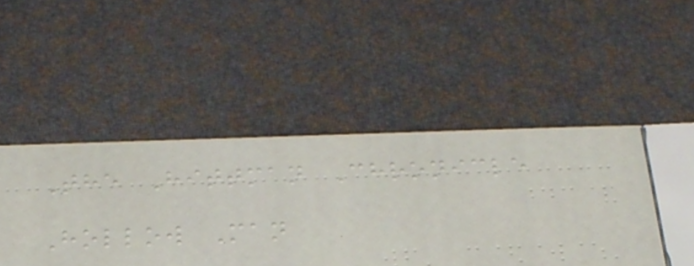The Hittman Chronicle
Hollow Man
